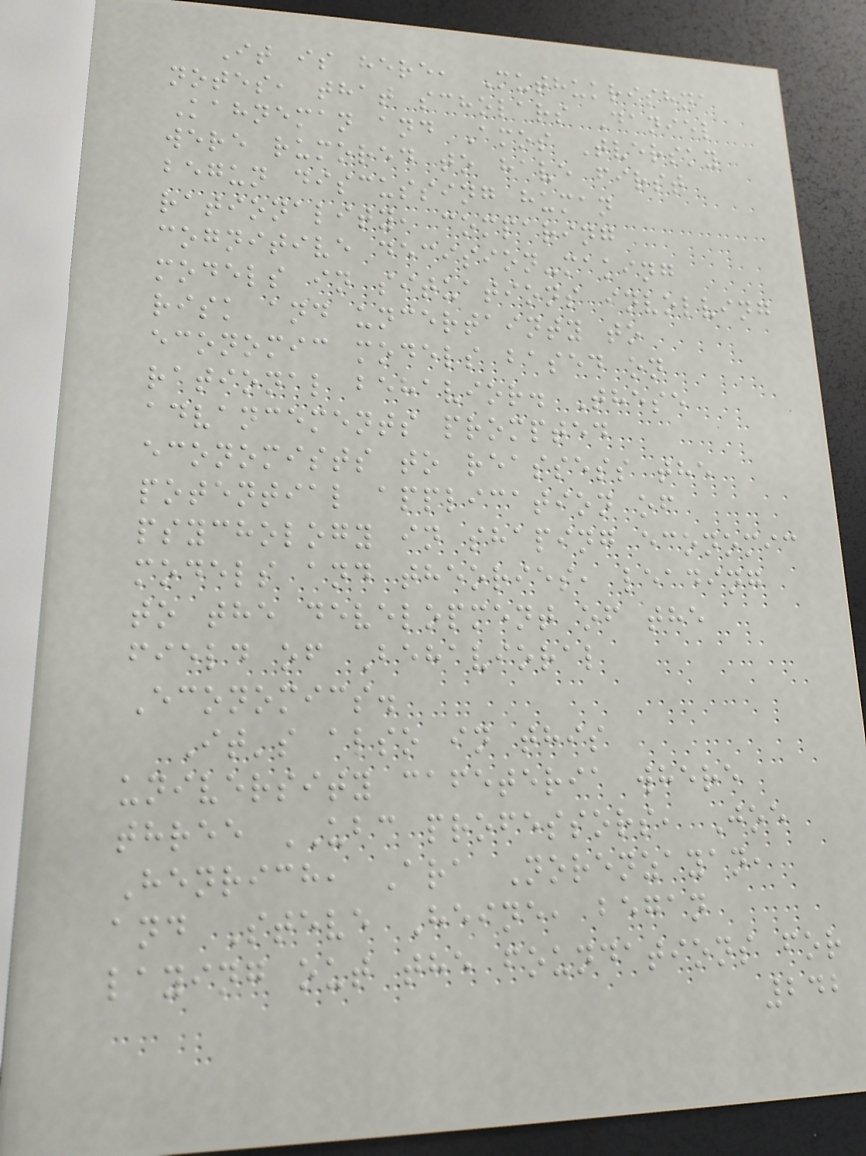It is here, Muthukrishna
notes, that scholars Daniel
Kahneman and Amos Tversky
were rumored to have first
begun discussing human
rationality, comparing
cognitive decision-making
models in situations involving
risk and uncertainty to
economic models based on
rational behavior. These
advancements prompted
economists to reassess the
potential application of
psychology in shaping economic
models and theories, leading
to the development of the
field of Behavioral
Economics.
It's also in this
university cafeteria where
three UBC professors, Joe
Henrich, Ara Norenzayan,
and Steve Heine, began
laying out the foundations for
242
